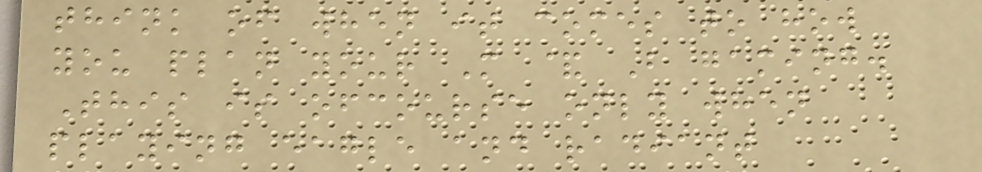think of when it comes to how
you plan your M & B gaming.
This is ofcourse only when
playing eagle and radiant
